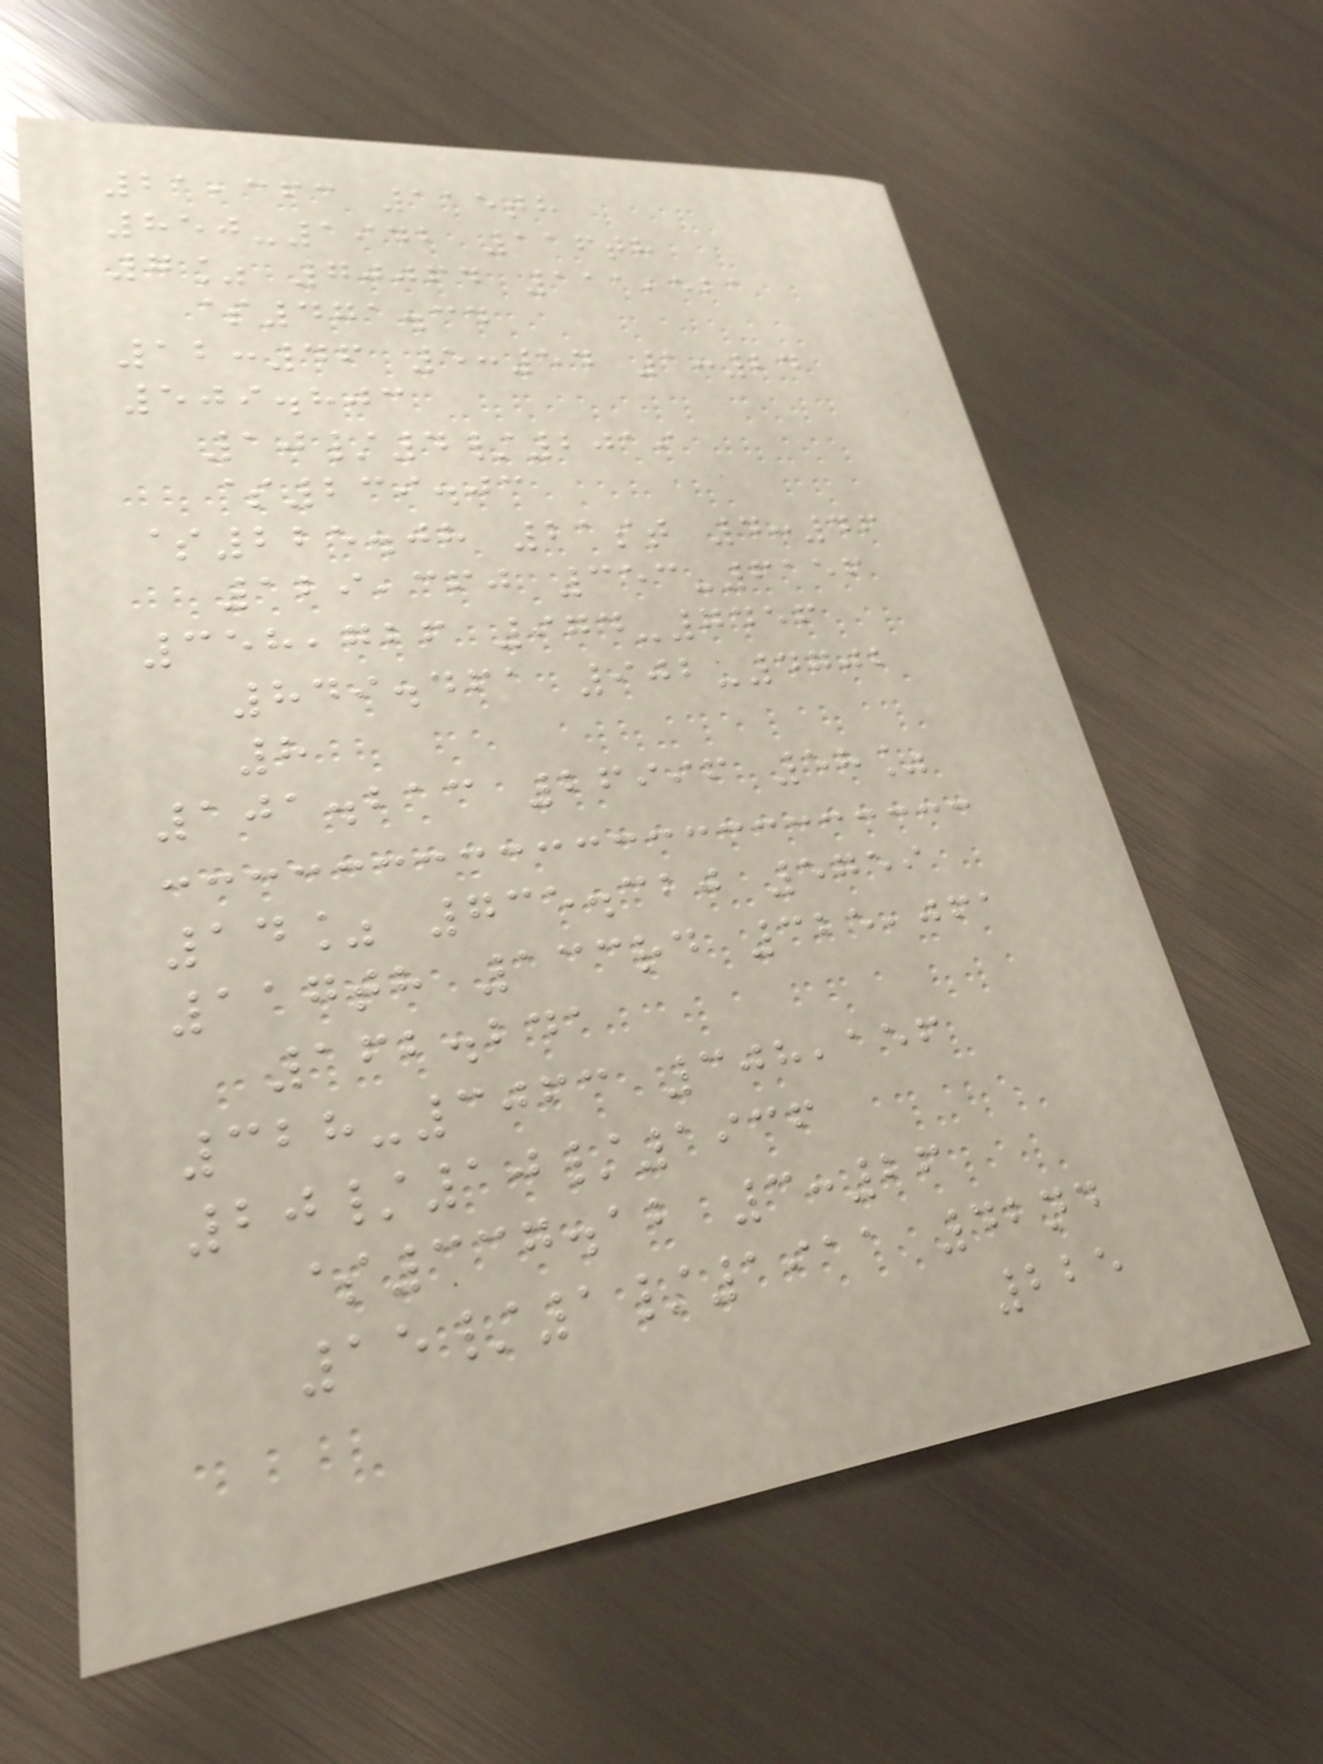21,363 115th
850-1942 116th
7% 70064 111,521
$471.34
12:46 5:54 1:24
509.803
10/4/2019
$239.03
$225.08 21st 4:46
129,360 353-6156
358,726 974-7456
849.461 902-4702
8
101.213 26996 58%
14% 735.320 5759
117th 133rd 325,061
162.241
328-3063 308,156
20/10/1936
$337.12 3:26
15/1/1911 42nd
225
